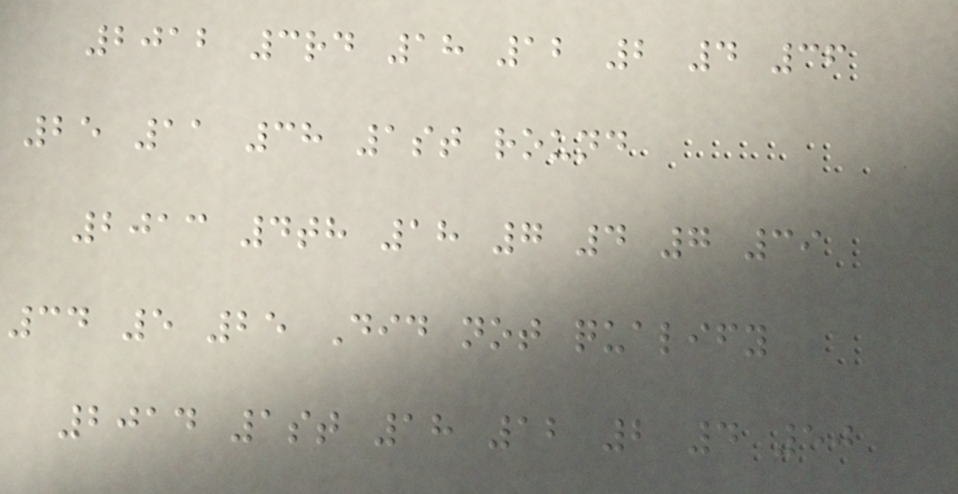2012 3rd 18 12 2 4 36
25 11 38 1st round
2013 4th 18 7 4 7 39
34 5 25 Did not qualify
2014 1st 18 12 2 4 50
